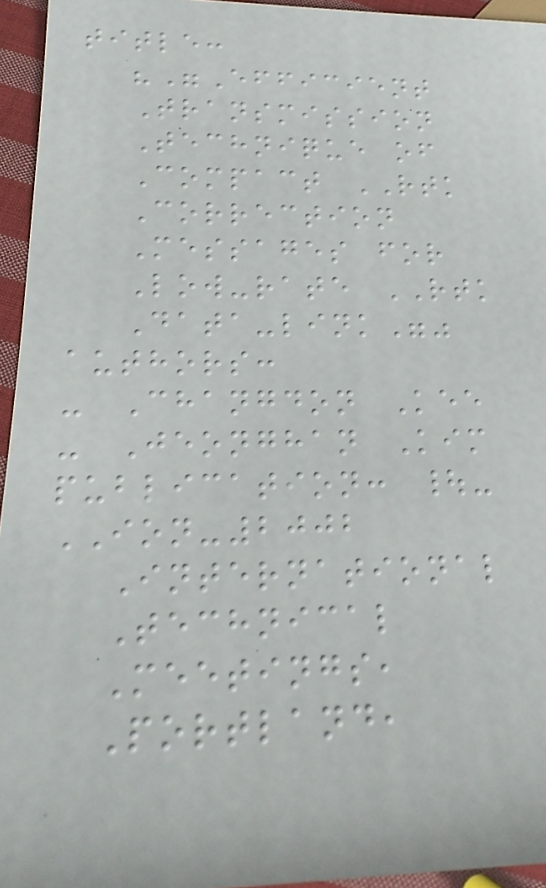title:
""Efficient
Transmission
Technique of
Compact RTK
Correction
Messages for
Low-rate RTK
Data-link""
authors:
- Changdon Kee
- Jeonghan Kim
publication: |-
ION-2002
International
Technical
Meetings,
Portland,
